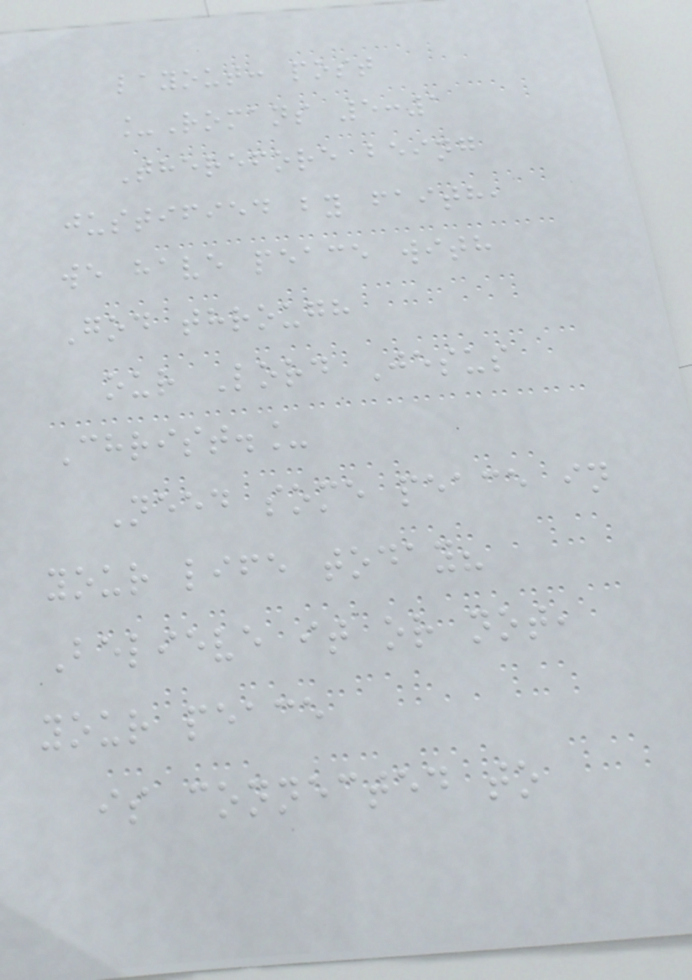layout: post
_Romans 5:1
Therefore being
justified by faith,
we have peace with
God through
our Lord Jesus
Christ._
Need some peace in
your life today?
Believe it or not,
your peace
is connected to
